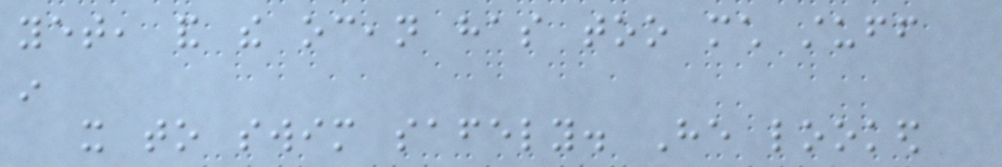yet, and the ocean has too much stuff
in
it to swim safely. He looked
